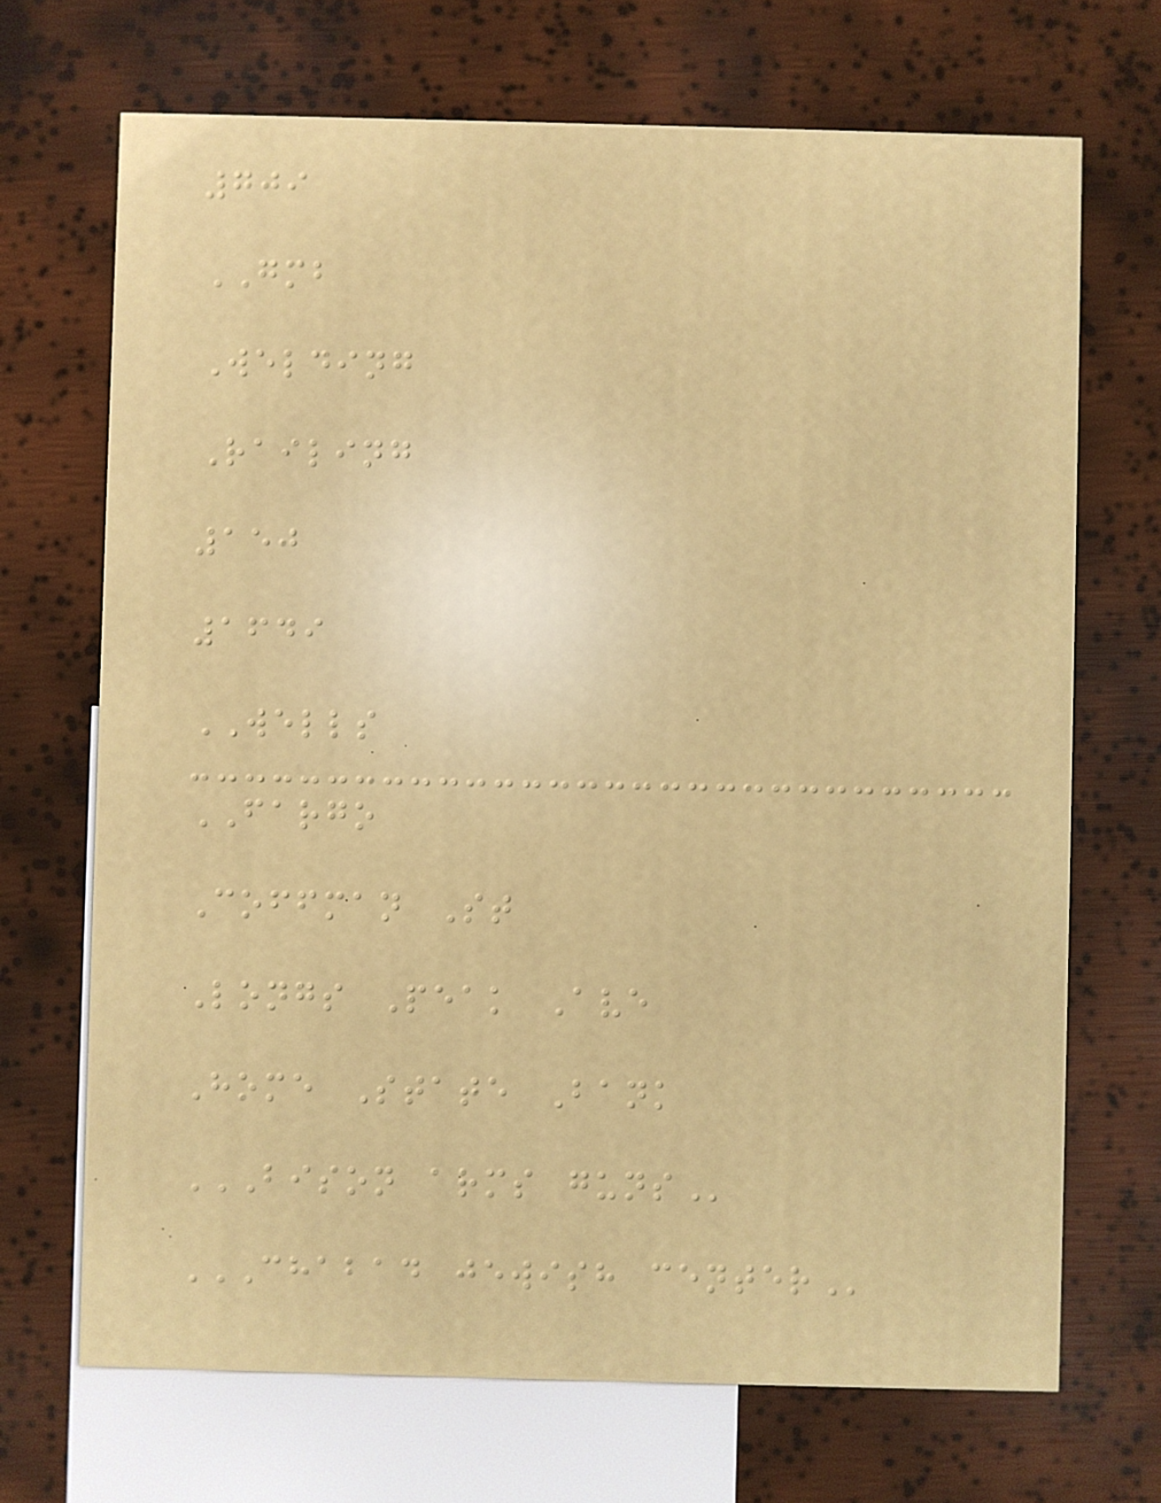709
GMB
Welding
Railing
150
1649
WELLS
FARGO
Coffman St
Longs Peak Ave
Home State Bank
BISON ARMS GUNS
CHABAD JEWISH CENTER
